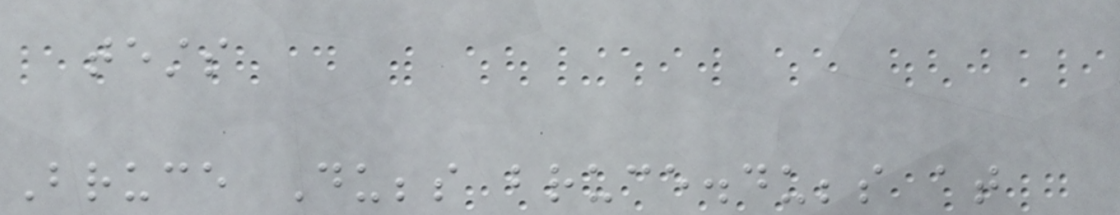tests
Bruce Dubbs bruce.dubbs at
